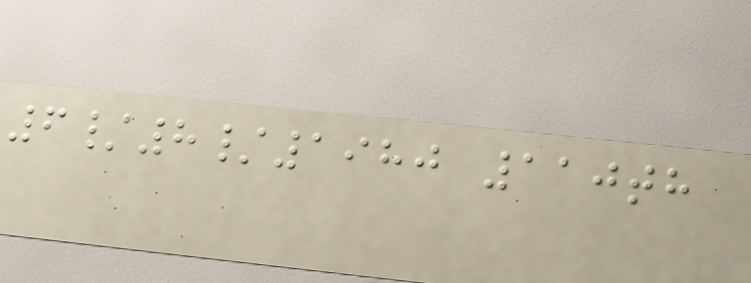6/8/1980 110th
